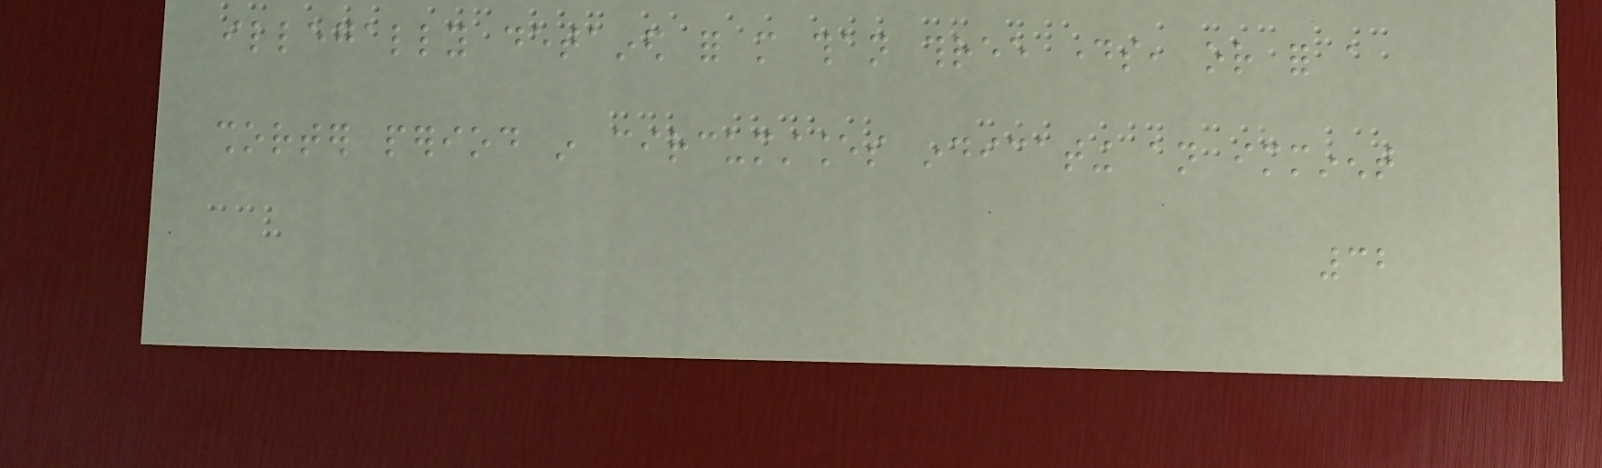illegally detained for more than three days, or for a
shorter period in circumstances indicating an imminent
32
